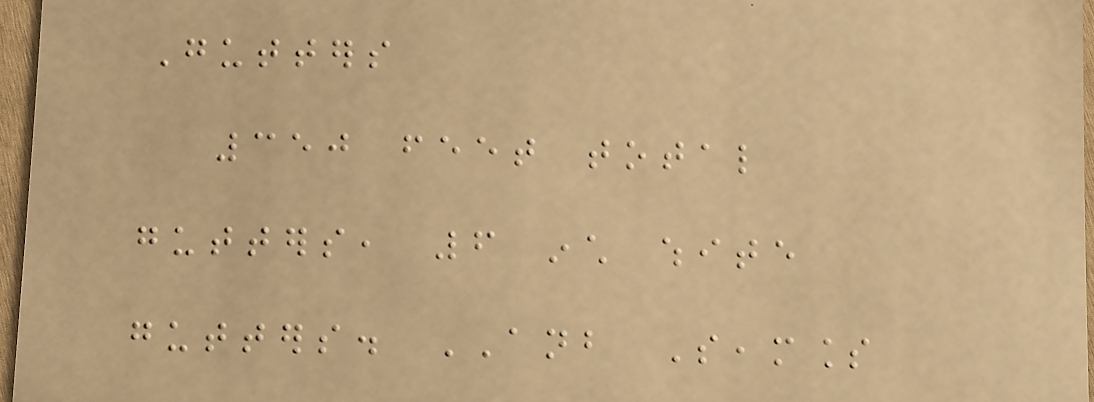Gutters
350 feet total
gutters, 6 inch white
gutters. ANB Seamless
